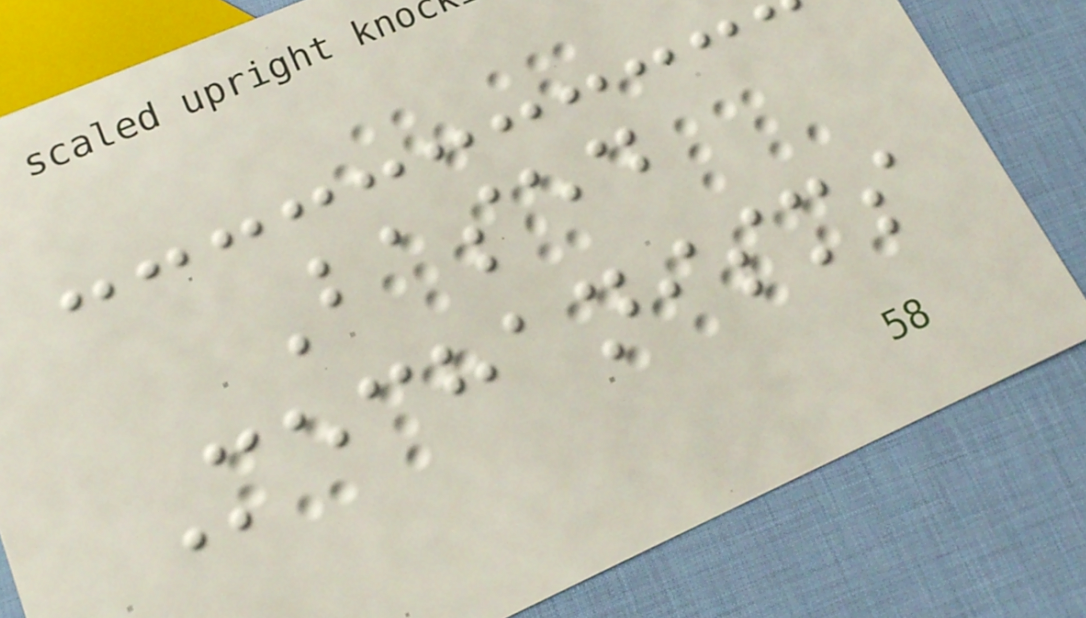Based
Mechanisms
